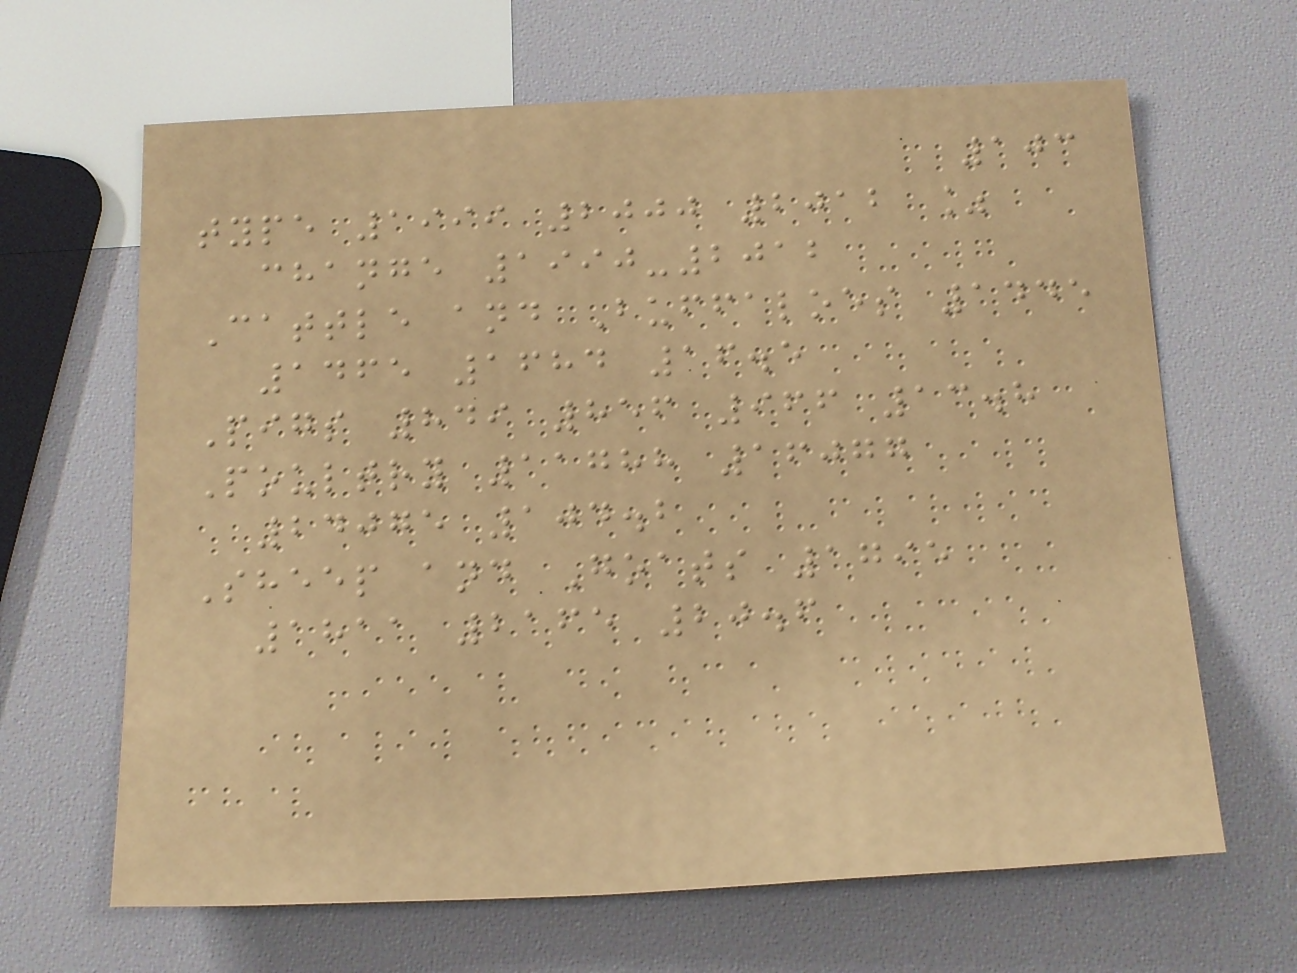103
type 1999 2000 2012 %
change 1990-2012
Cattle and Buffaloes 1445
1465 1684 16.5
Pigs 849 856 966 13.8
Poultry 11788 16077
24075 104.2
Sheep and Goats 1795
1811 2165 20.6
